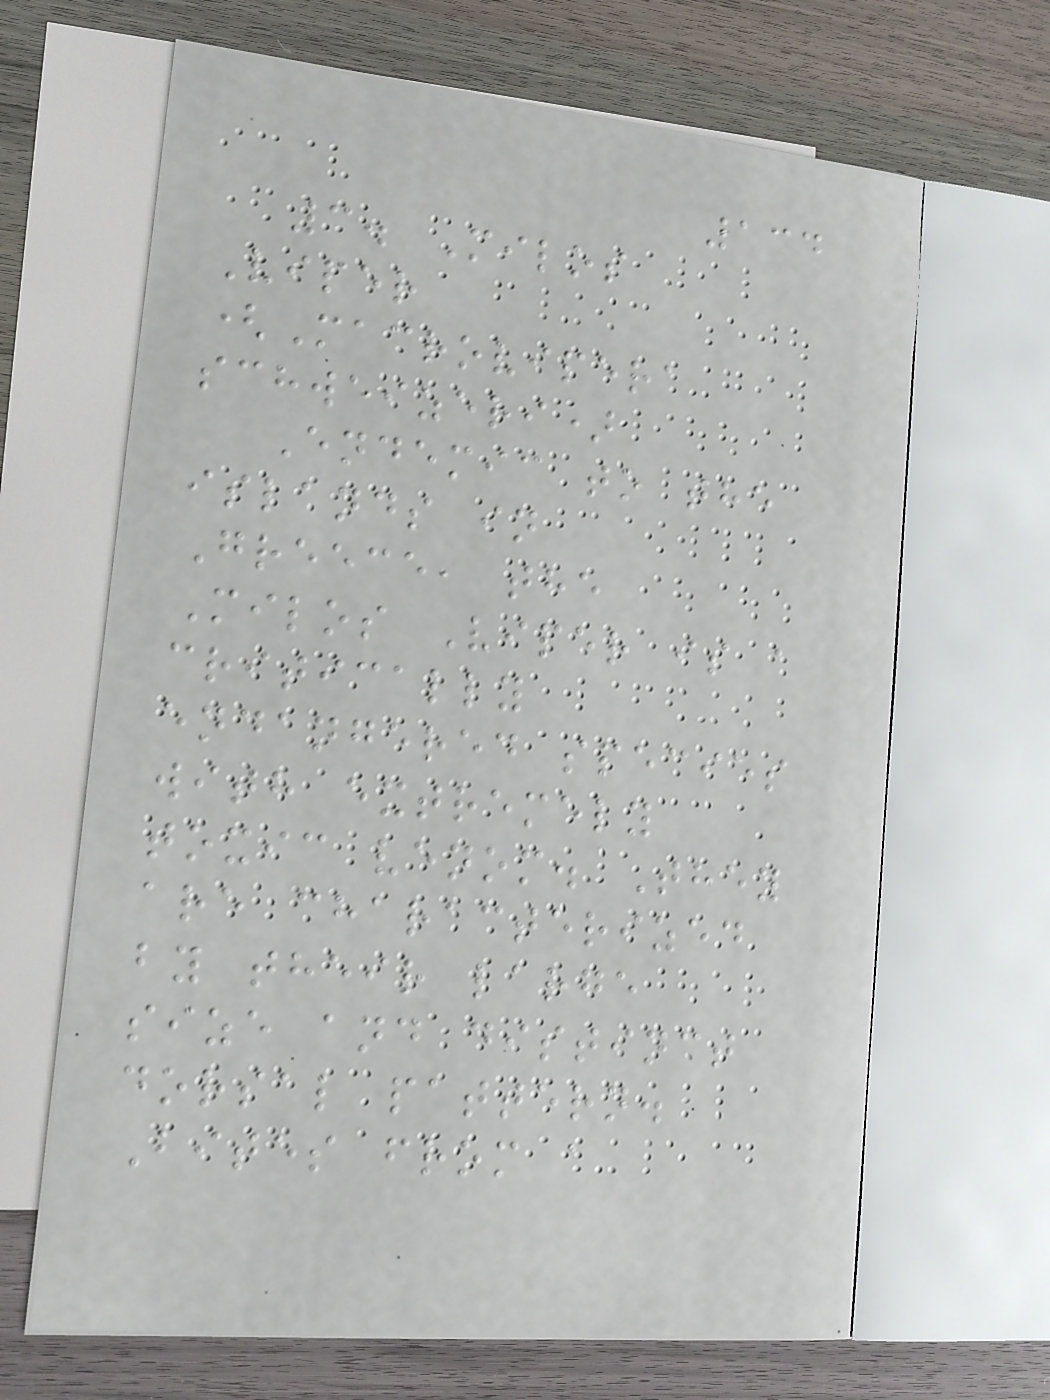134
3. Milos
Viper
(Macrovipera
schweizeri)
Endemic to the
islands in
Greece, the
Milos Viper is a
critically
endangered species
with extremely
toxic venom. They
are characterized
by their large
size and distinct
dorsal pattern.
Bites from a
